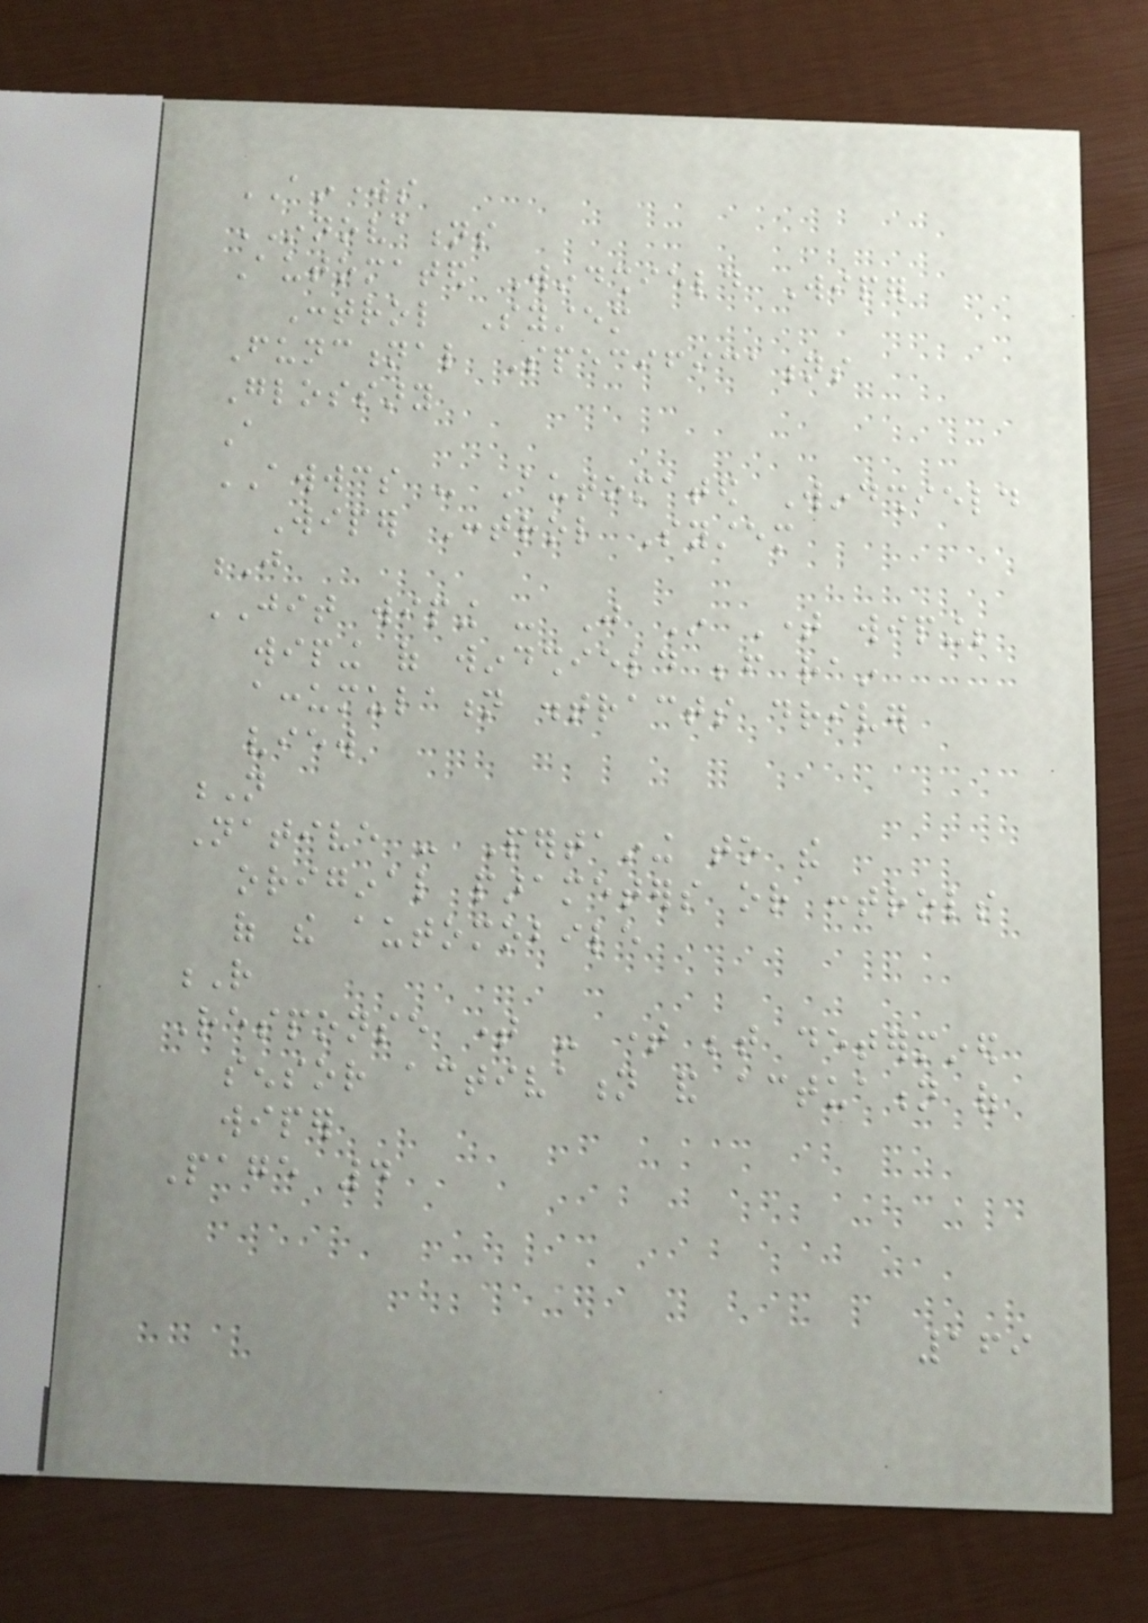AINWORKS
INNOVATIONS
Automated Windshield Wiper
Control System
Functional Specifications
Glossary
A
AWWCS - Automated Windshield
Wiper Control System
J
JIT wiping - Just In Time wiping;
wiping of windshield before rain
accumulation distracts driver
view
N
Native - Pertaining to the
original parameters or controls
of the automobile
R
Response time - time between determined
sensor activation and actuation of
wiper
Page 4
169
